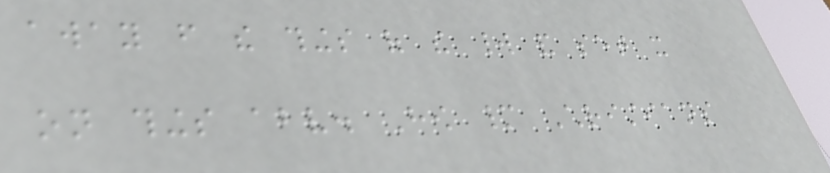away from the things of the world and set it
on things above. How many Christians
